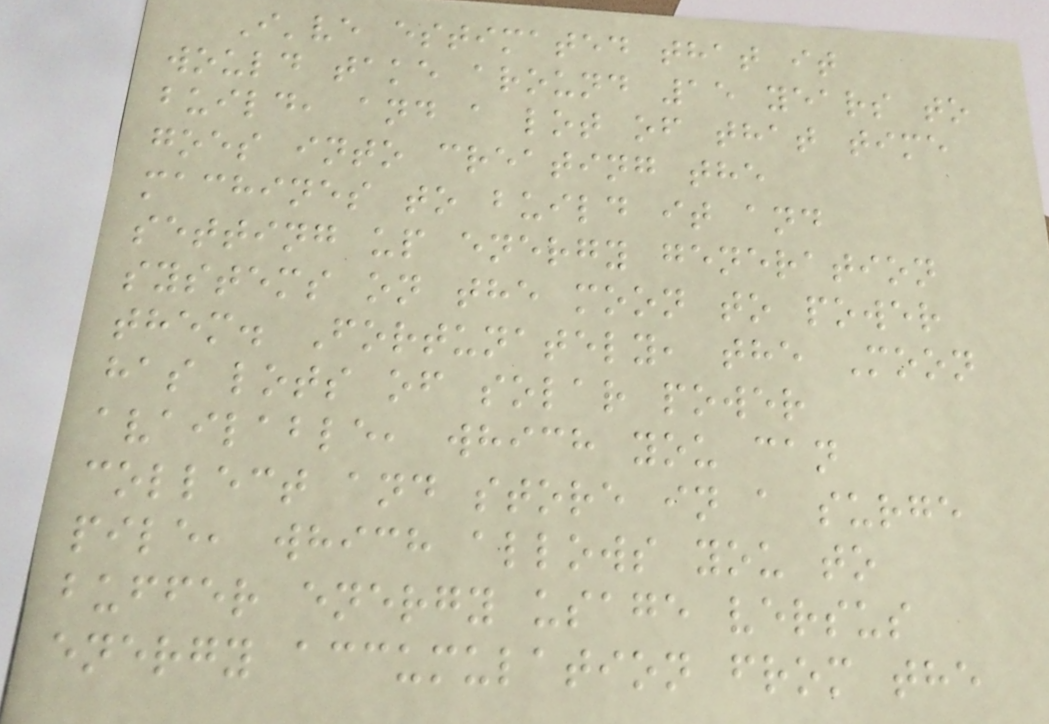I've estimated that it
would take around 15 years to
build, and a lot of that time
goes into creating the
machines to build it and
setting up energy generation
systems on the moon to power
them. Fortunately, the Moon
has lots of solar power
available, which you can
collect and store in a surge
pile, which allows you to
buffer energy usage versus
energy accumulation from the
